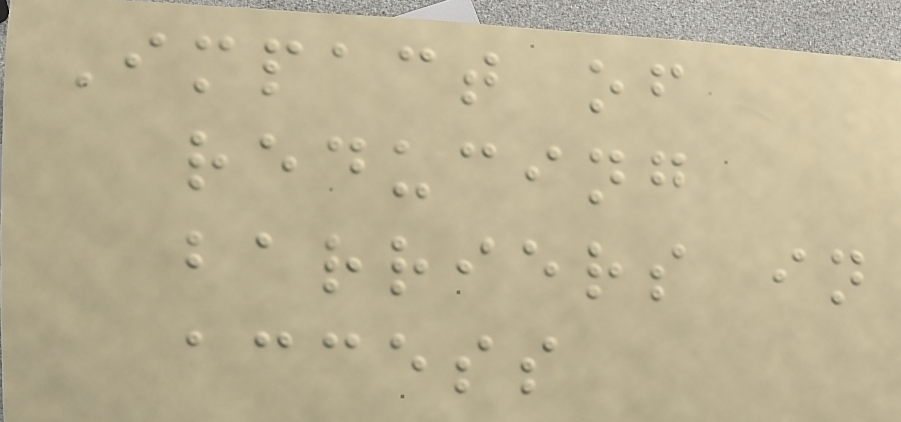Impact of
reducing
barriers in
access
